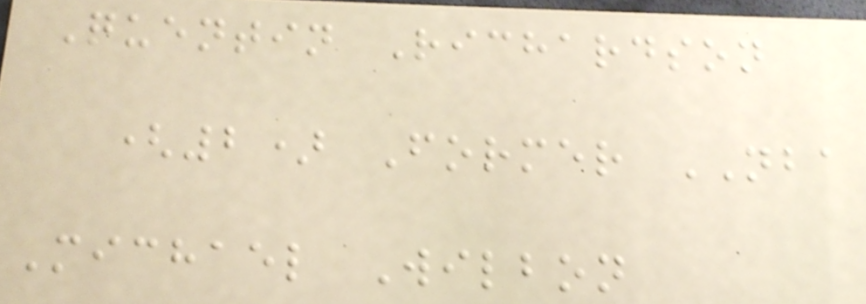Quentin Richardson
(2) Former NBA
Michael Wilbon
